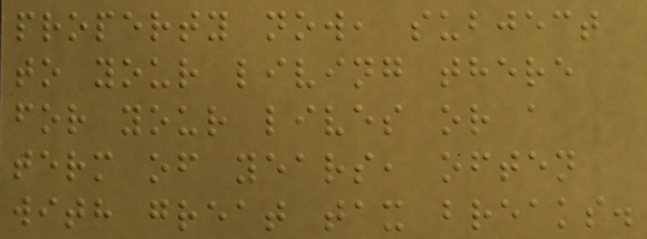property now, subject
to your living there
for your lives or a
term of years, often
with great tax breaks.
